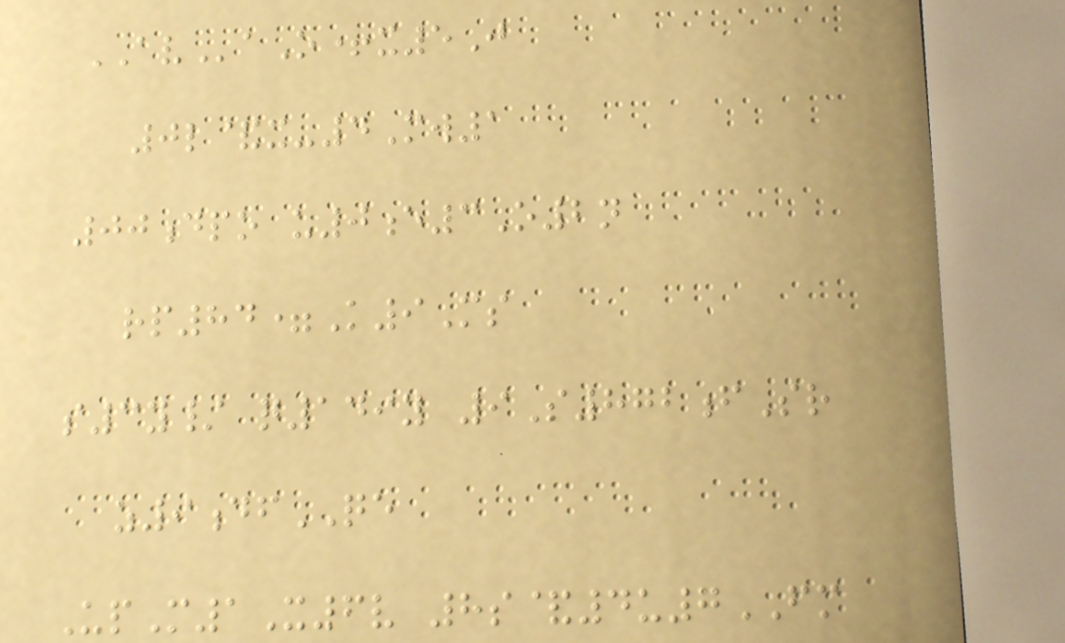AVaO+x5J
0l&x-4Mw1
00dpo u0e3O2n
rp84=K9Ms
s3y/ q149y 9S872fSr
z9dfQE
UpM1X6v 8s&4u7FM
